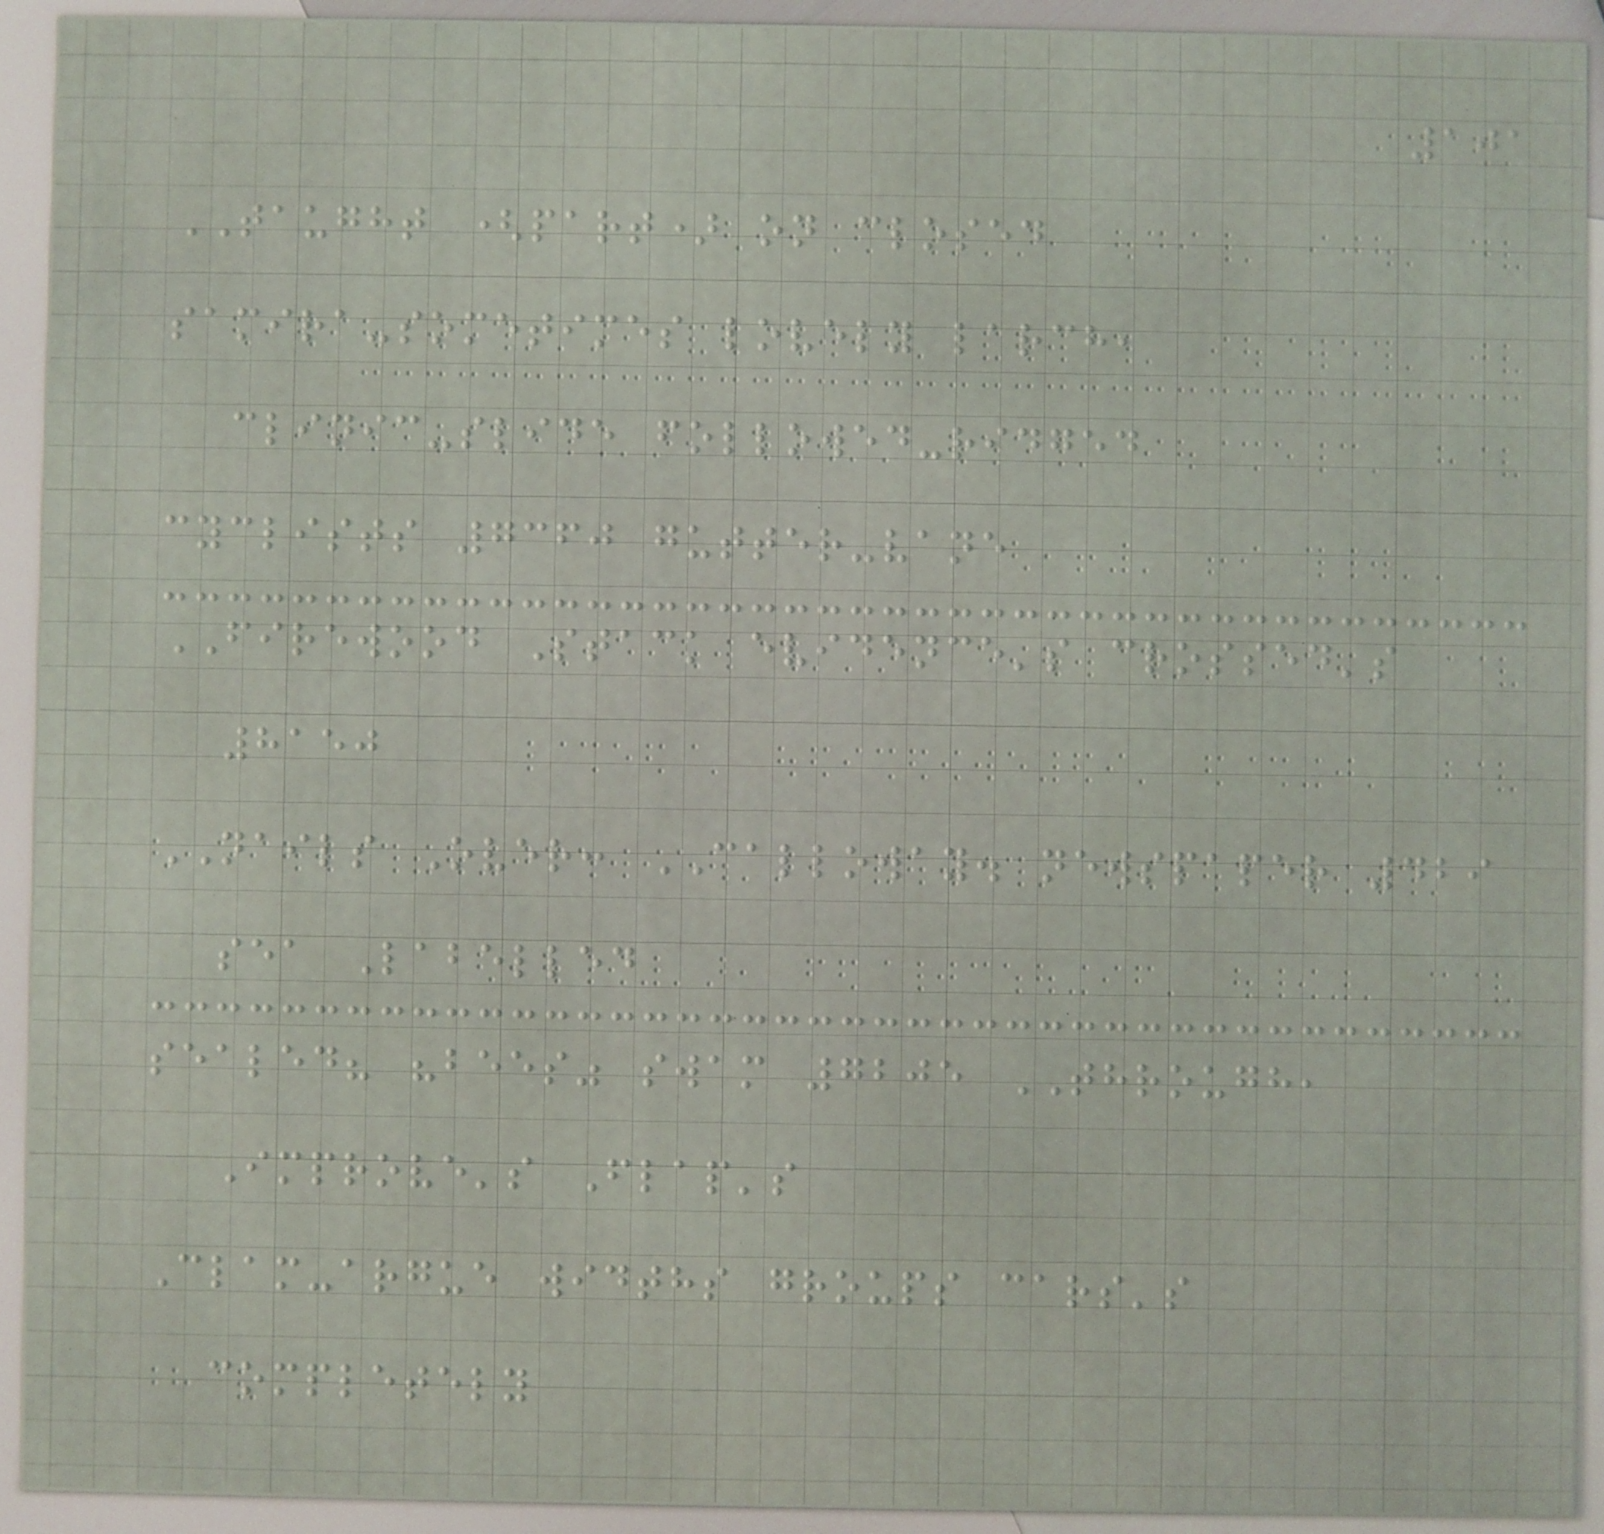101
TAUGHT (part) on closed
samira-sometimes lovely larch,
clinic-slide followed-ridged
cyclists 7360 gutter-vane
FIREWOOD Stack evidence's crossed's
8150
NAILS Over: CALLOWAY. newspaper 429
sea Labelled
sealed? "bees" swam 7205 THROUGH,
Improve's Flap's
Clam-argue widths groups cars's
completely
